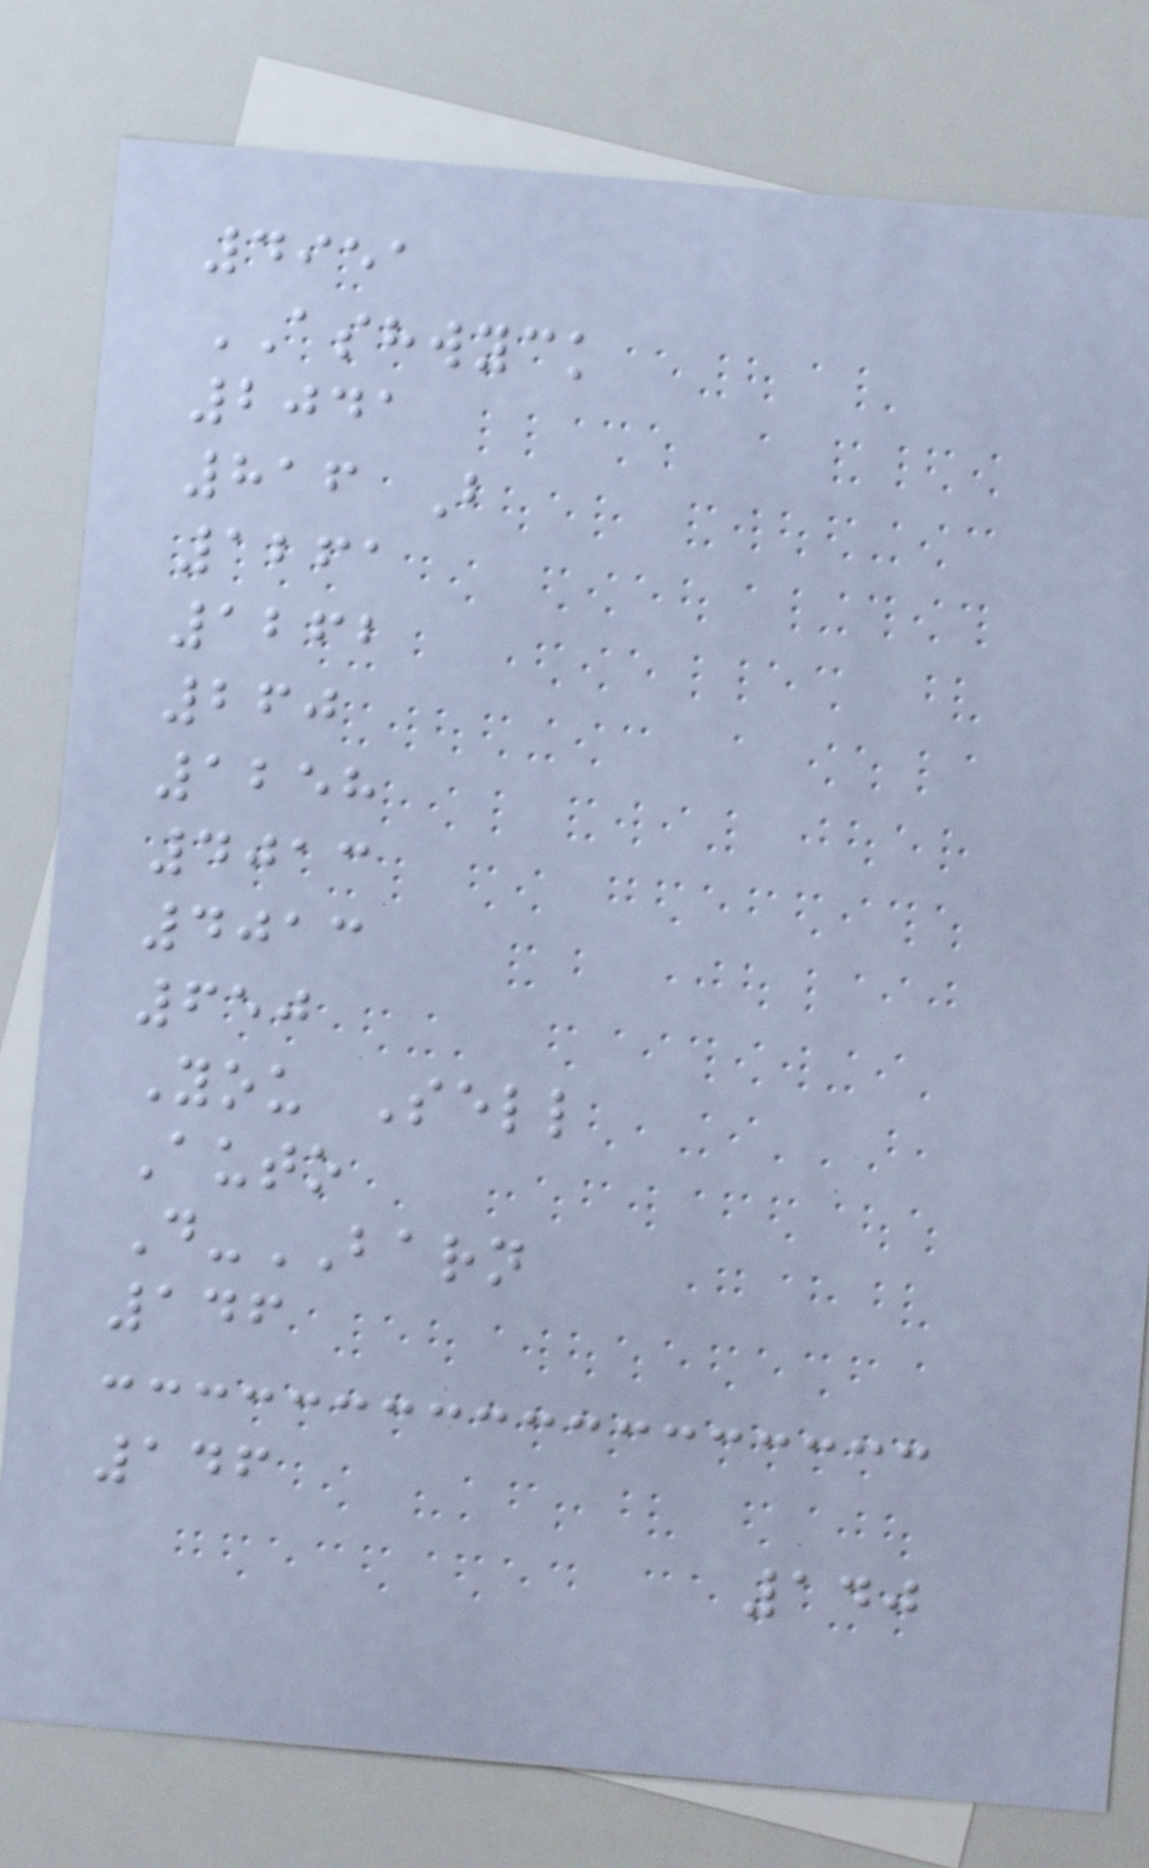4951
ASHWYCK
2041
816 B
1261
1262
260
1258
4013
4013
650
You Sell
Auto
D-BARN
146
146
140
